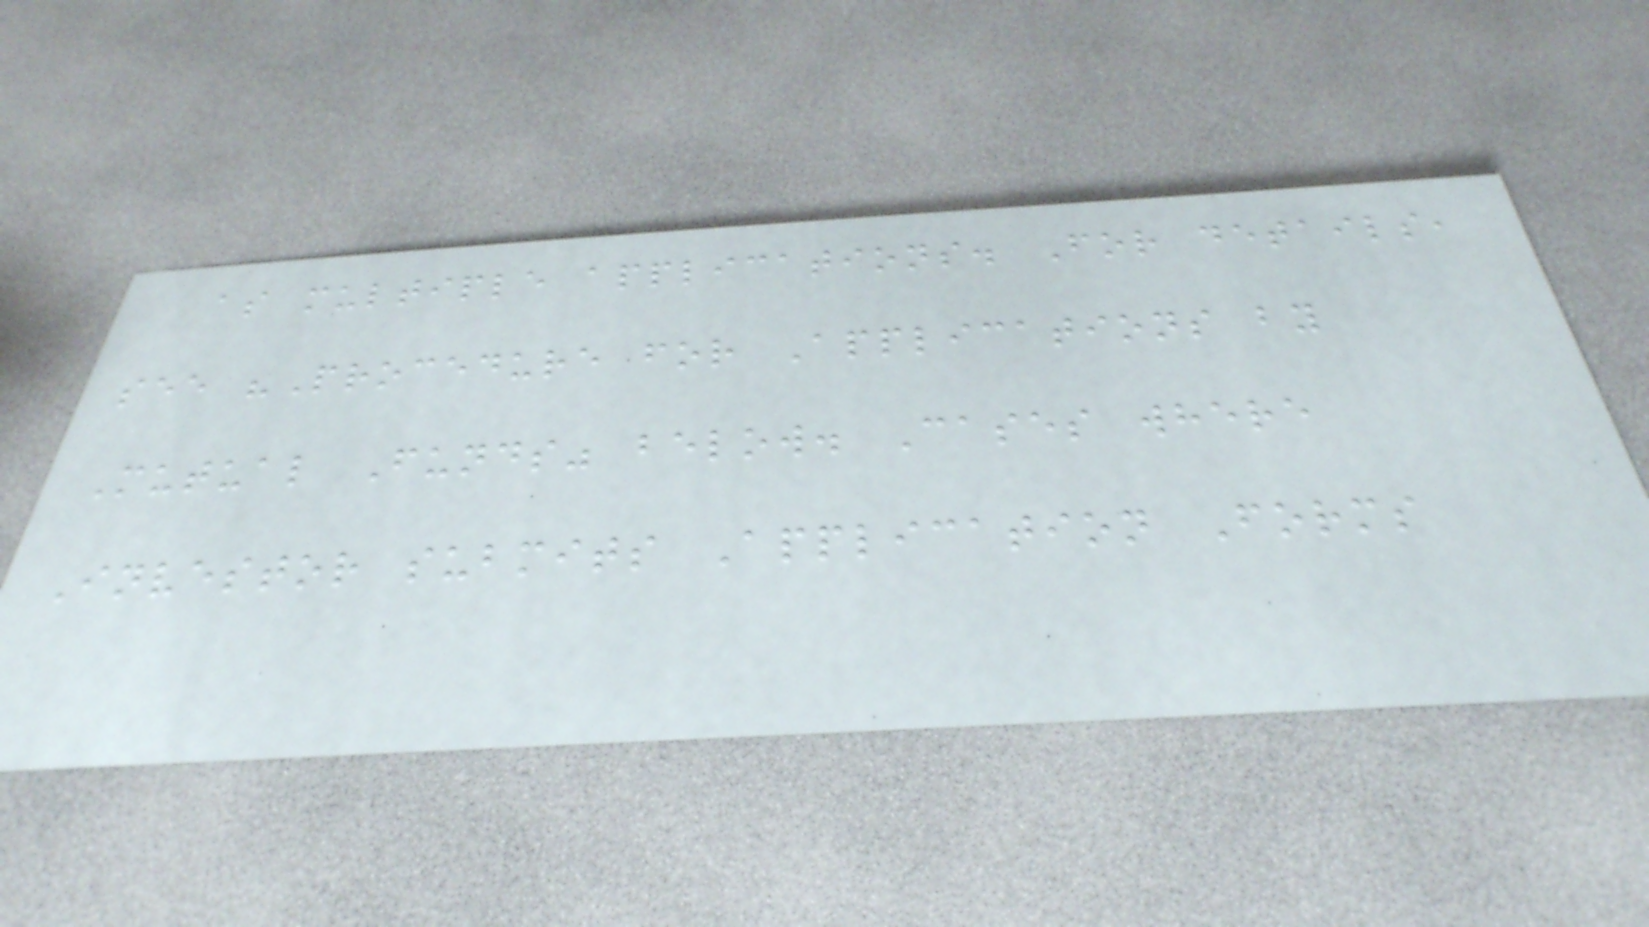as multiple applications. For details,
see "Procedure for Applications by
Mutual Funds" below. Cases where
Investor submits Application Forms
